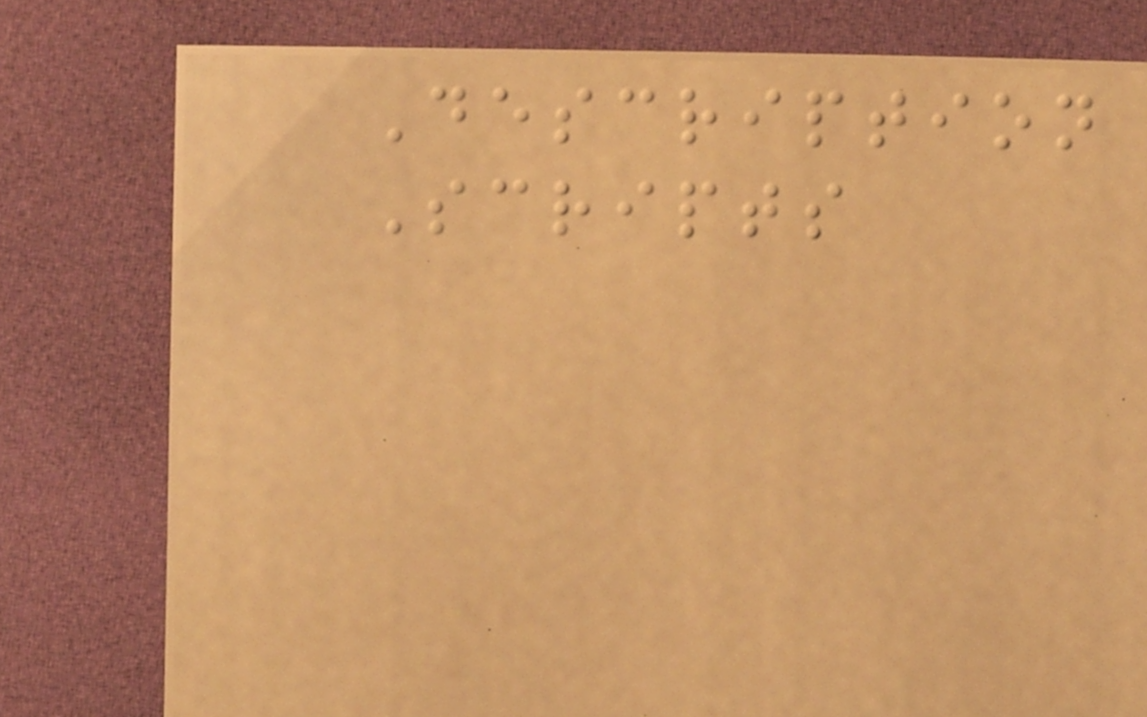Description
Scripts
